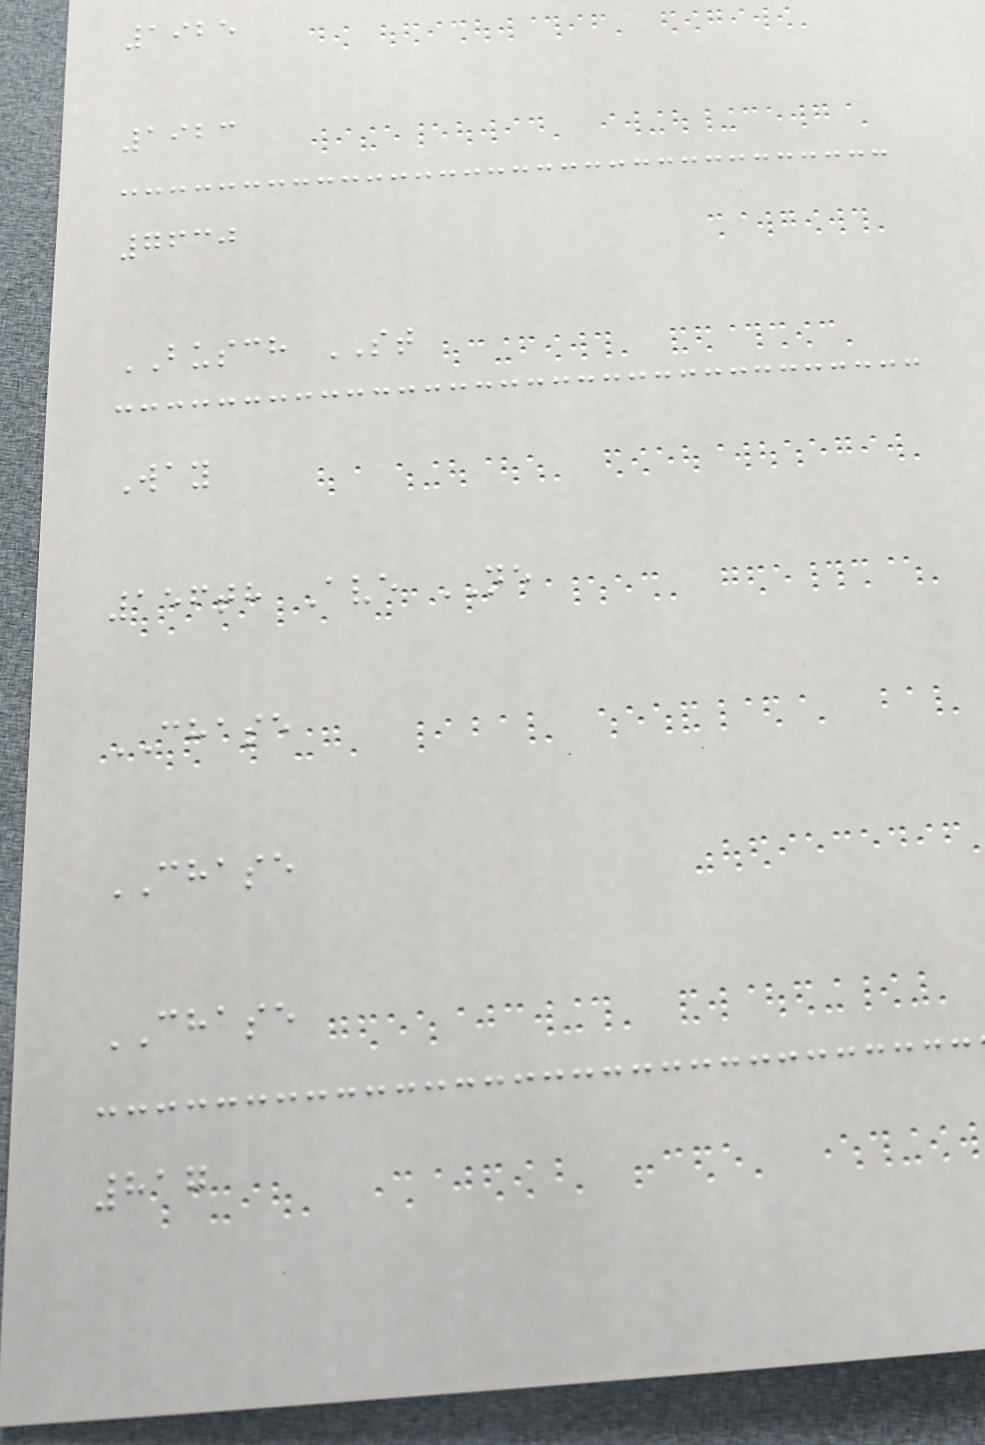1925
1923
7630
BUSCH ST
Way
156th Ave NE
CHASE
CHASE
CHASE
817
